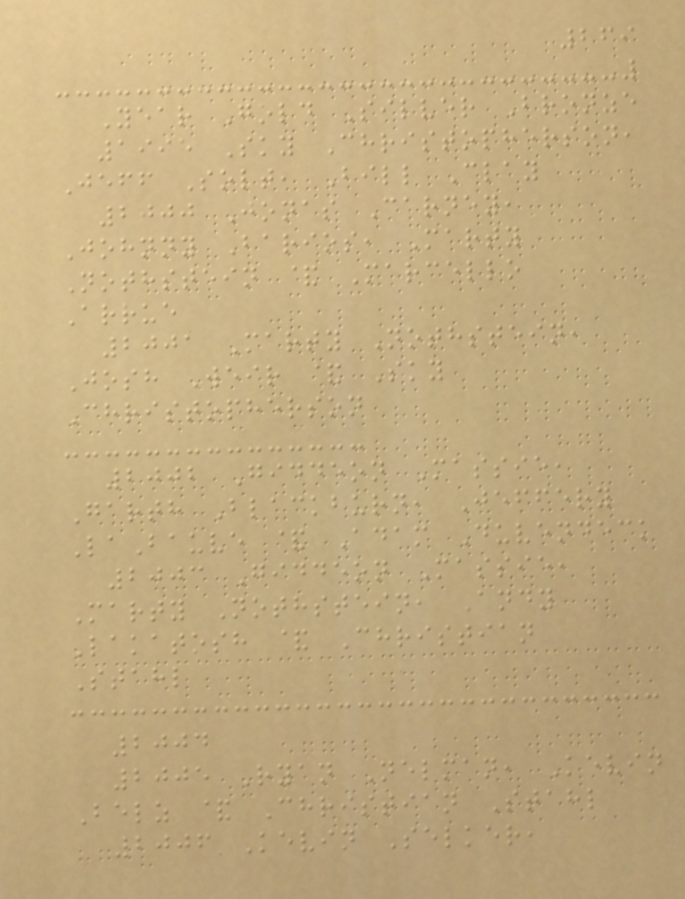269
Year Gold Silver Bronze
1995 Sky Christopherson,
Jeff Solt, Bill Clay
2000 Jonas Carney,
Johnny Barios, Marty
Nothstein & Marcello
Arrue
2001 Marty Nothstein,
Josh Weir & Sky
Christopherson
2002 Giddeon Massie,
Garth Blackburn, Jeffery
LaBauve & Adam Duvendeck
2003 Giddeon Massie,
Marty Nothstein, Andy
Lakatosh & Christian
Stahl
2004
2005 Ryan Nelman, Kevin
Belz & Christian Stahl
2006 Kevin Selker,
